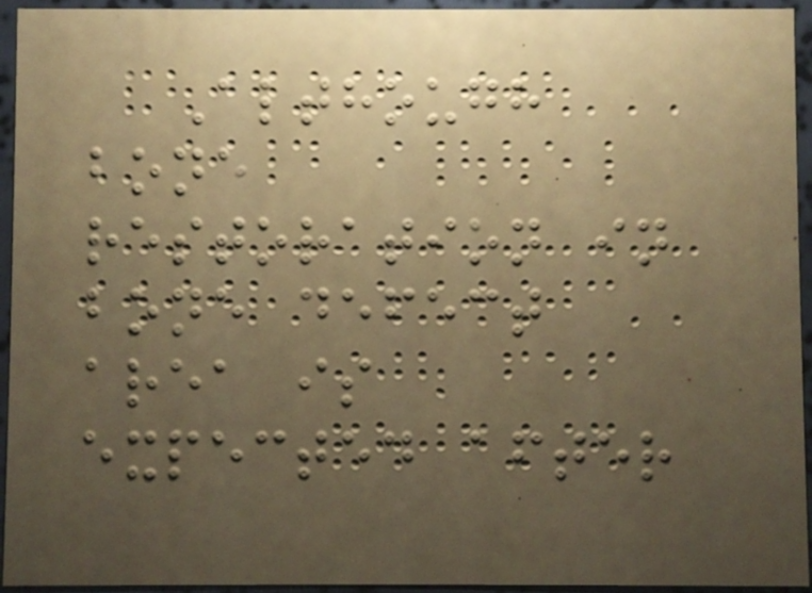Although
bone
restoration in
bone defect
area is
expected after
